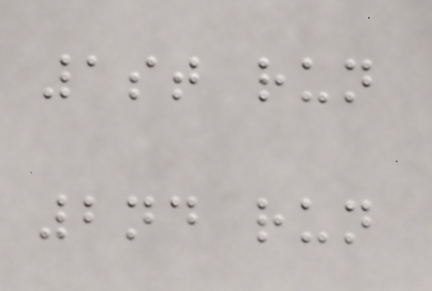1st run
2nd run
